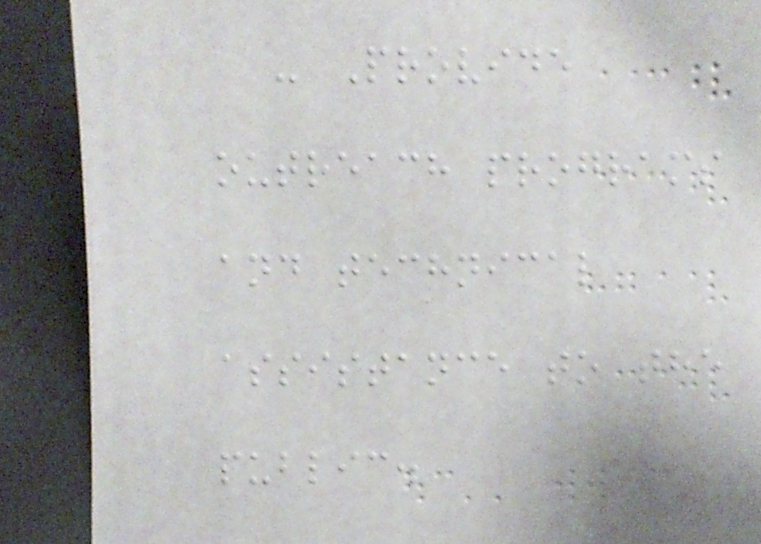- Provide
outreach programs
and technical
assistance to the
public.
